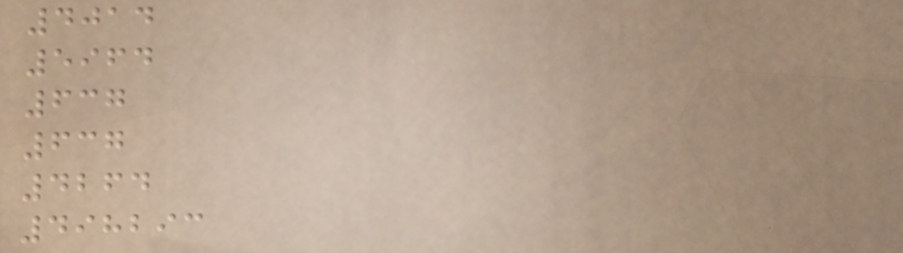4014
5964
637
637
4264
498293
